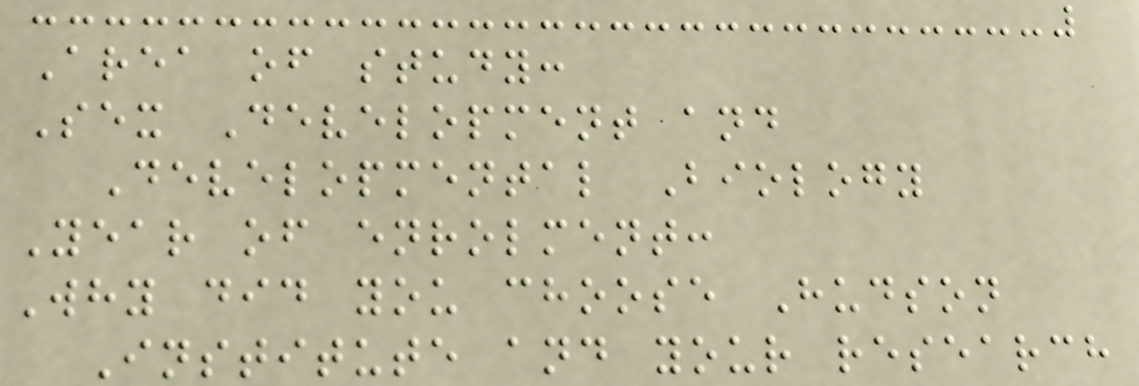Area of study:
Sex Development and
Developmental Biology
Year of enrolment:
Why did you choose Hudson
Institute and your research
